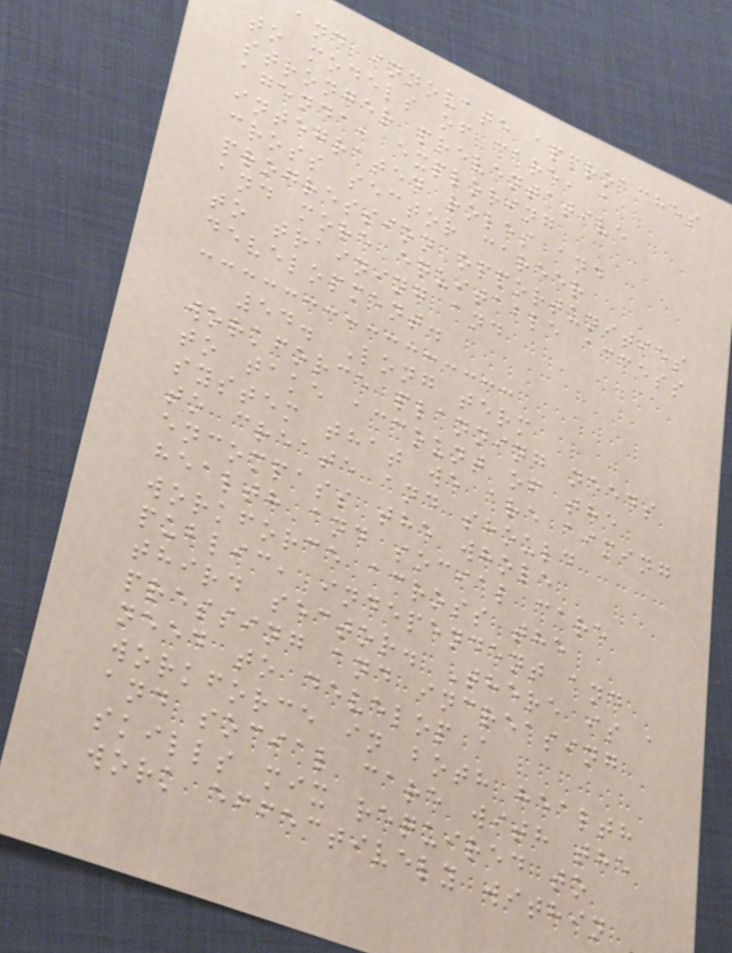and innovate approaches
to models of care, a
stronger preventative
agenda, exploring
integrated roles and
cross sector career
progression opportunities
and more equitable access
to training and
development.
54. Long term
workforce planning needs
to take account of the
system that we are aiming
to create and should
encompass the whole
health and social care
workforce across the
public, independent and
third sector. There is a
pressing and increasing
need to develop a
workforce in both health
and social care with the
skills mix required to
work effectively within
